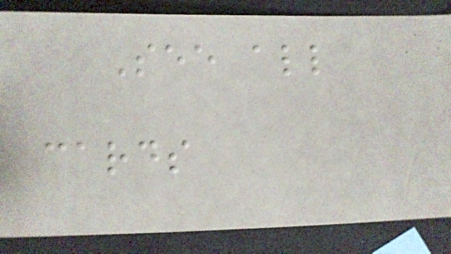See all
cards
